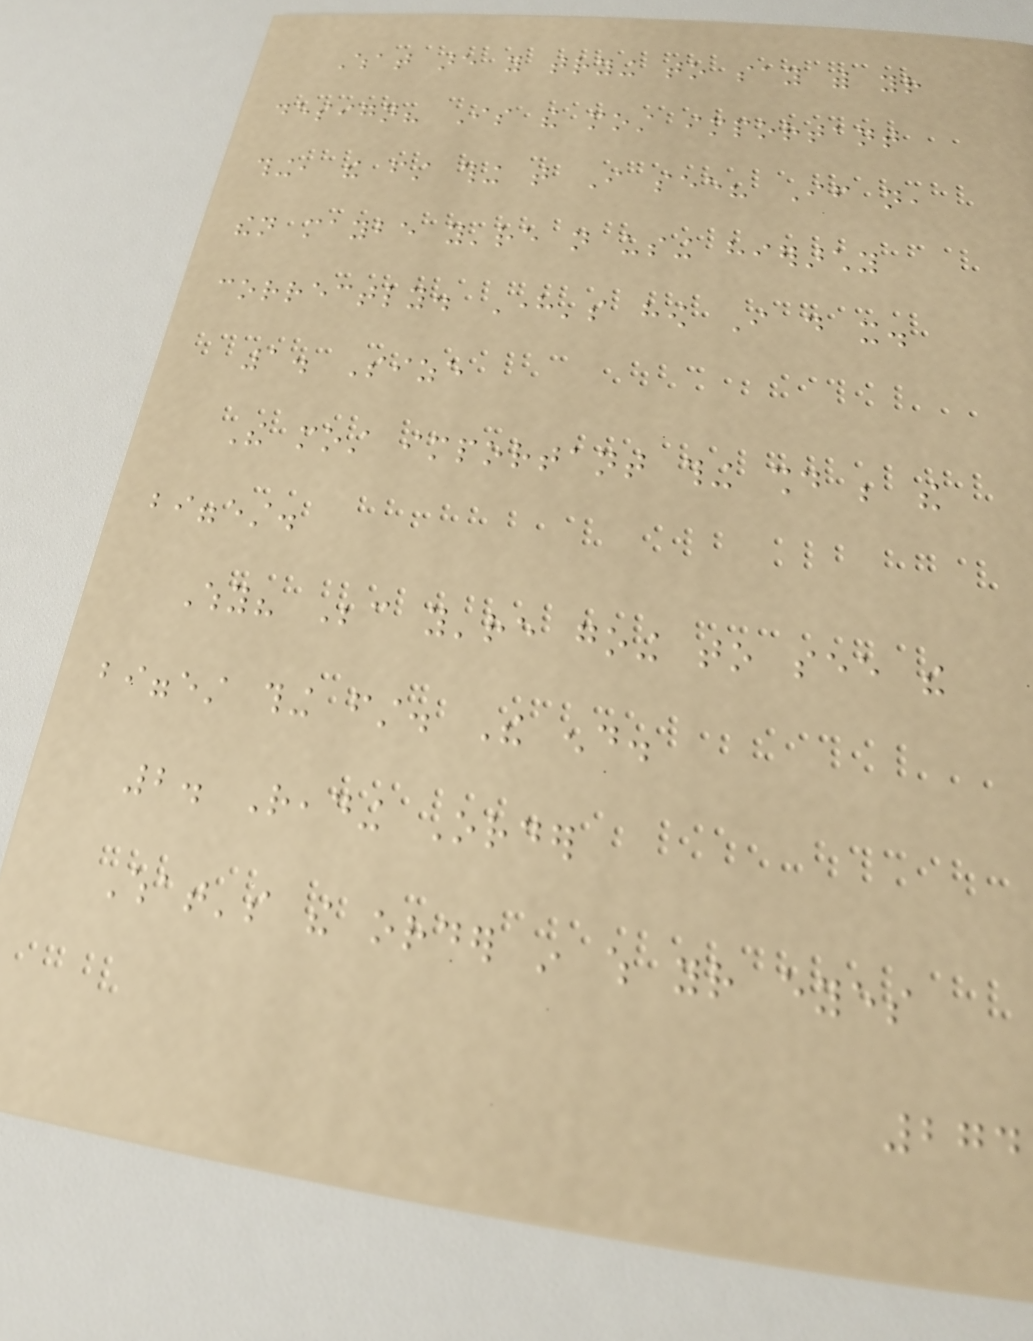What are you trying to say with your
design? Is the most important
thing, the first thing that I see? If not,
then maybe you're not using hierarchy
correctly. Here's how I do it.
1. Size
The most important thing should be the
biggest.
Why? Because you're going to see the
biggest thing first. The end.
2. Reading Order
What's the order in which your eyes
274
